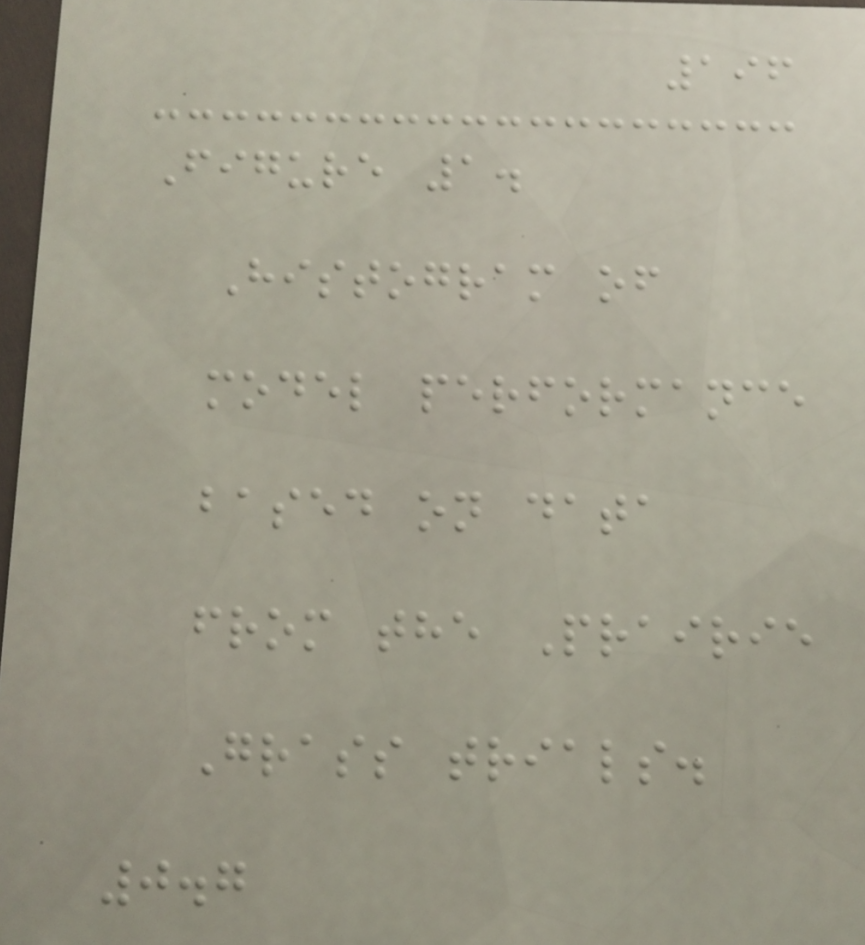196
Figure 1.
Histogram of
model performance
based on data
from the Prairie
Grass trials.
0.7
